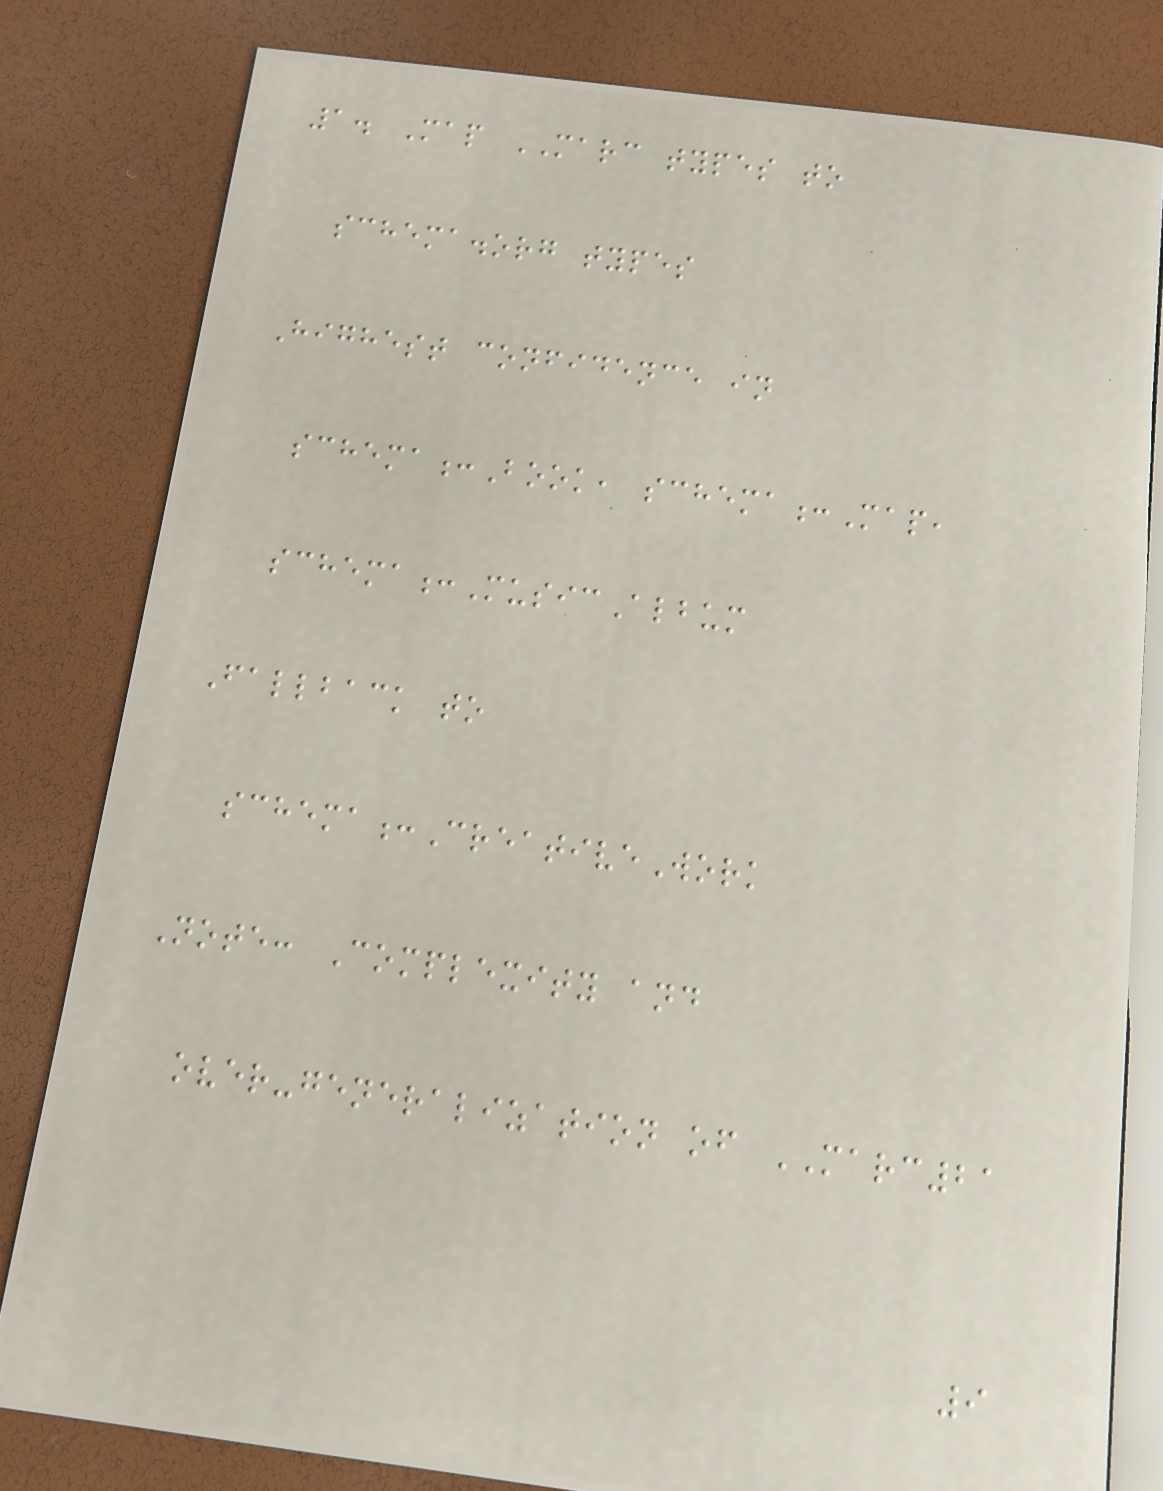1. Map MARC types to
schema.org types
Highest confidence in
schema:Book, schema:Map,
schema:MusicAlbum
Fallback to
schema:CreativeWork
Note: Complexity and
over-generalization of MARC21
9
